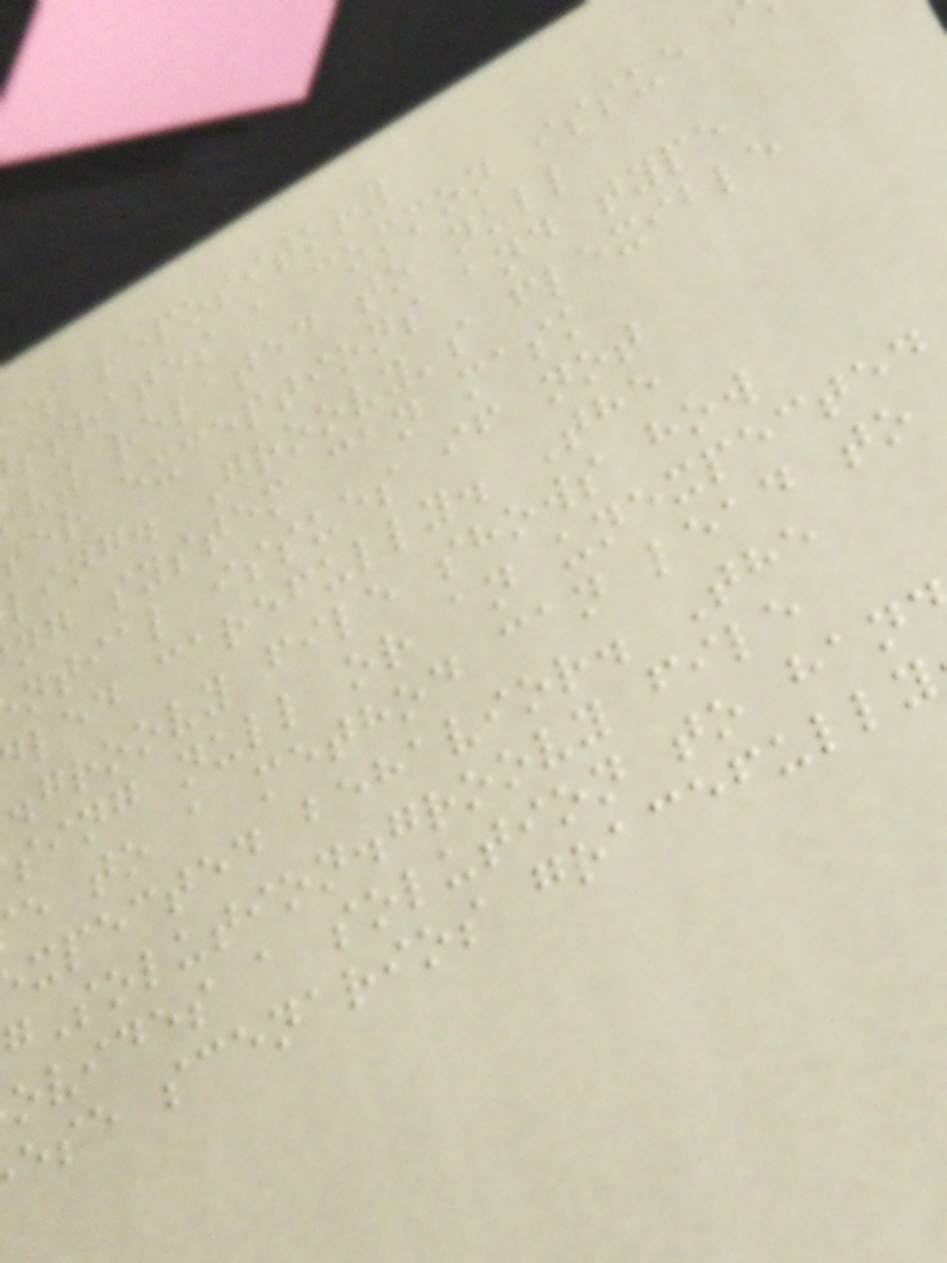is repository
strates a common issue
vy related to null
ter exceptions and type
ling. Groovy's flexible
ng system can mask
ntial issues if not
led carefully. The
.groovy file shows how
sing null or an unexpected
e to a method can lead to
xpected behavior. The
gSolution.groovy file
ovides a solution to han
ese scenarios gracefully
